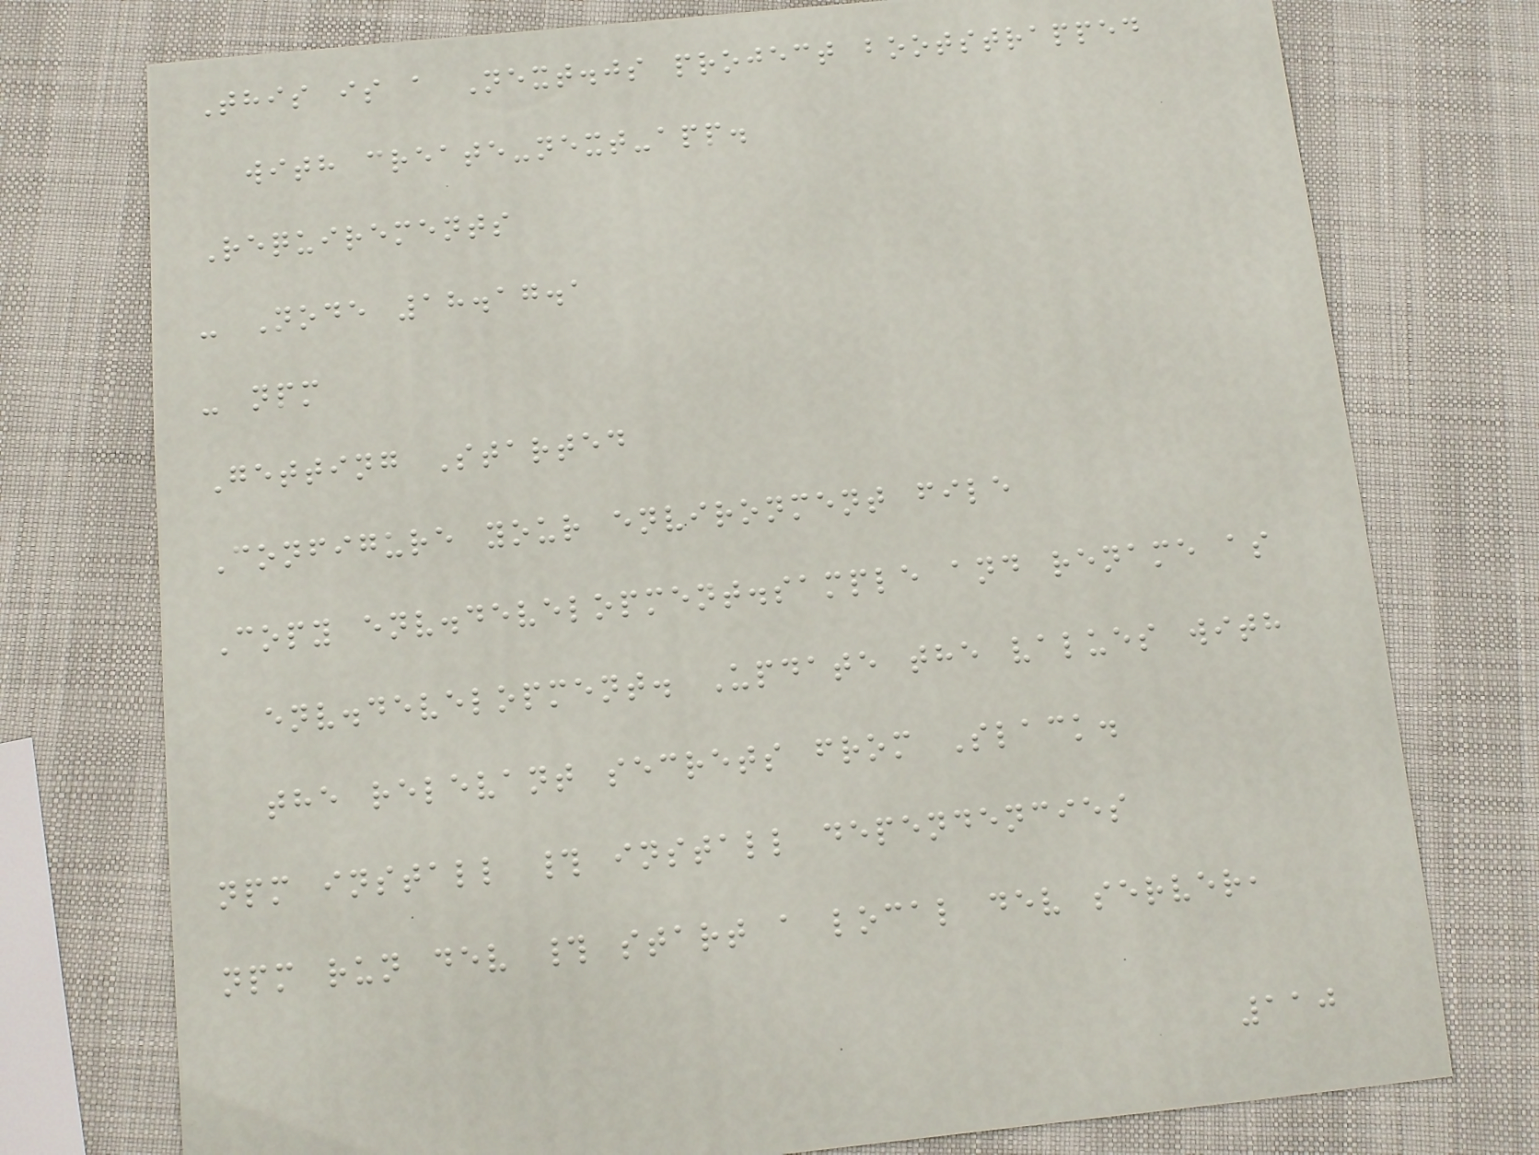This is a Next.js project bootstrapped
with create-next-app.
Requirements
- Node 18.17.1
- npm
Getting Started
Configure your environment file
Copy env.development.sample and rename as
env.development. Update the values with
the relevant secrets from Slack.
npm install # install dependencies
npm run dev # start a local dev server,
110
